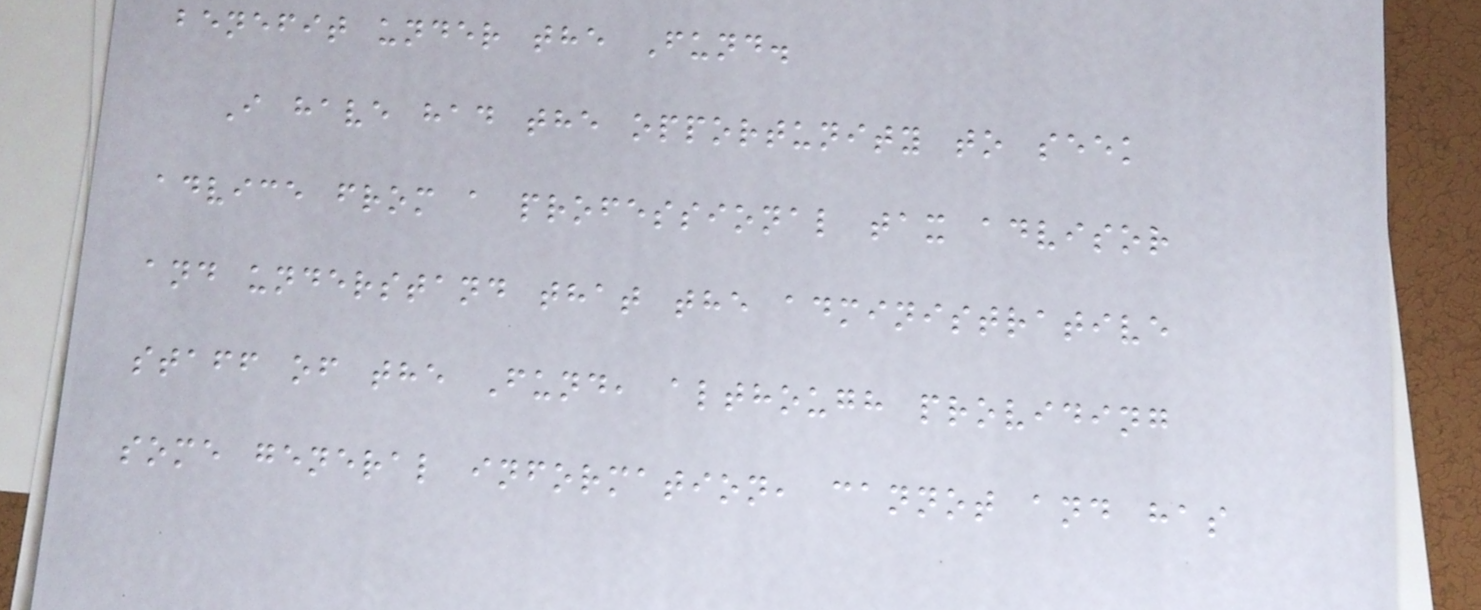benefit under the Fund.
I have had the opportunity to seek
advice from a professional tax advisor
and understand that the administrative
staff of the Fund, although providing
some general information, cannot and has
